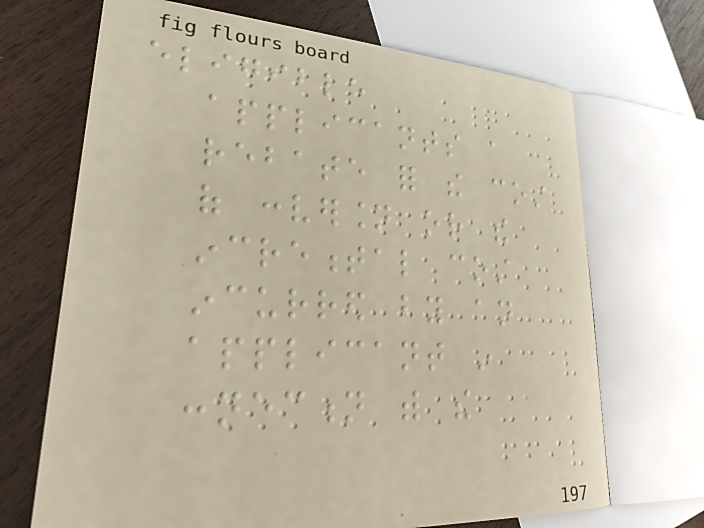eligible
applicants a
rebate for the cost
of conversion or the
incremental cost
incurred by an
applicant in
connection with the
